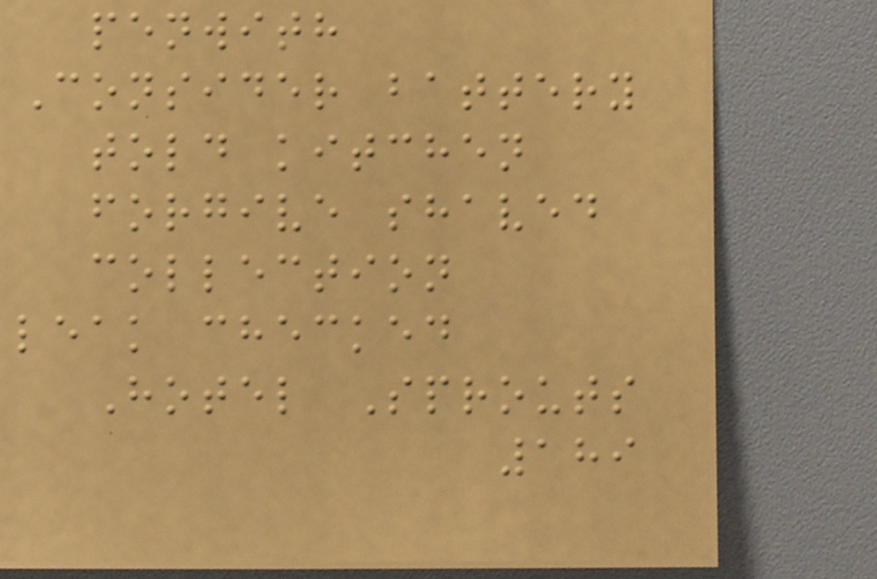penwith
Consider battery
told kitchen
forgive shaved
collection
leak checked
Hotel Sprouts
189
